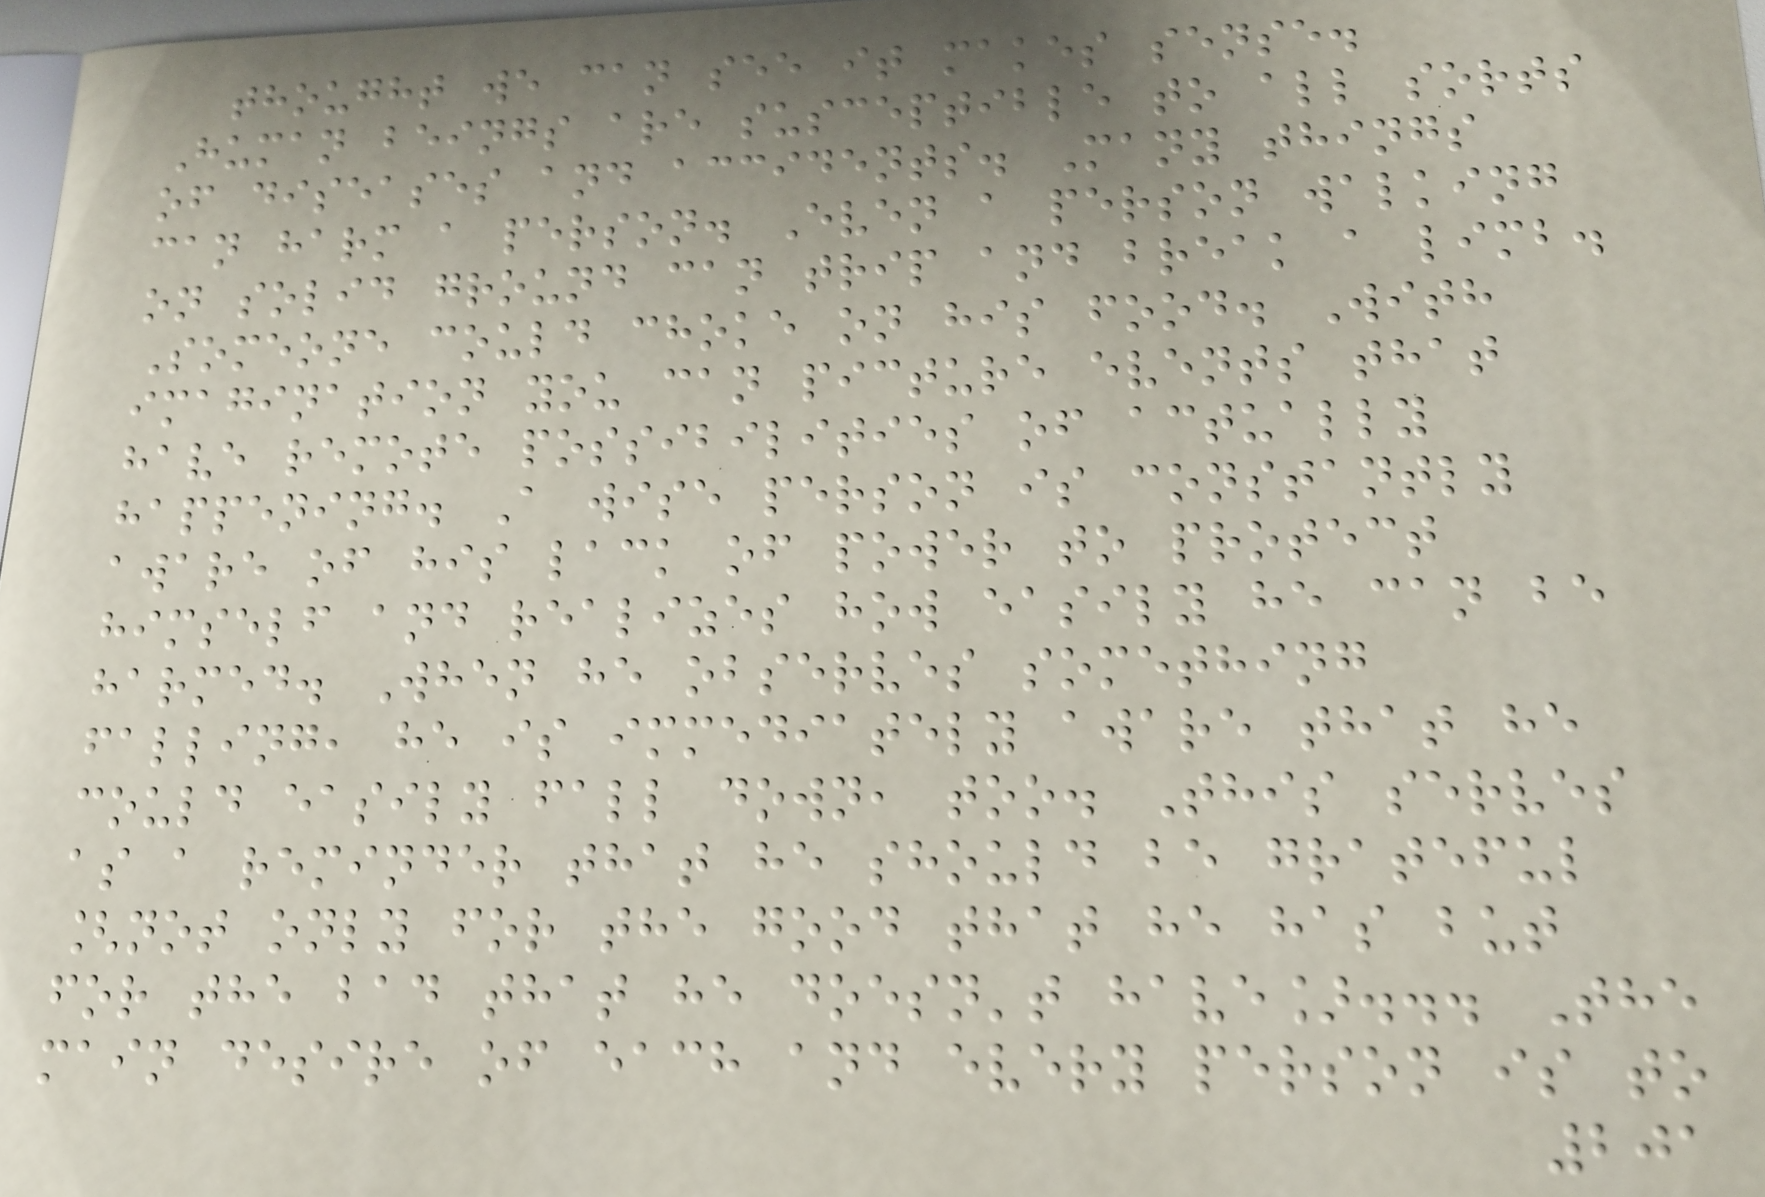thought we can see it makes sense.
Human beings are susceptible to all sorts
of diseases and accidents. Many things
can harm a person. Even a person walking
on solid ground can trip and break a limb.
Someone could choke on his food. With
imagination you can picture events that
have remote possibilities of actually
happening. A wise person is constantly
aware of his lack of power to protect
himself and realizes how easily he can be
harmed. When he observes something
falling, he is immediately aware that he
could easily fall down, too. This serves
as a reminder that he should be grateful
[not only for the good that he has but
for the bad that he doesn't have]... The
main desire of each and every person is to
201
